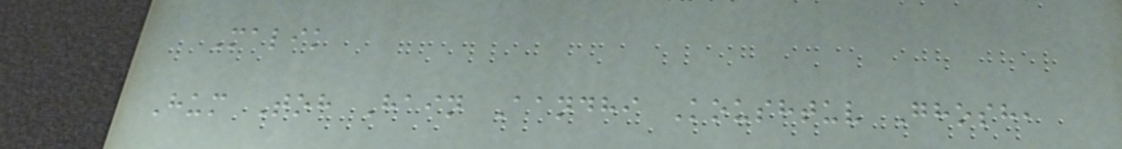Malik
Hum Toh Hain Aandhi Koushtuv Ghosh,
